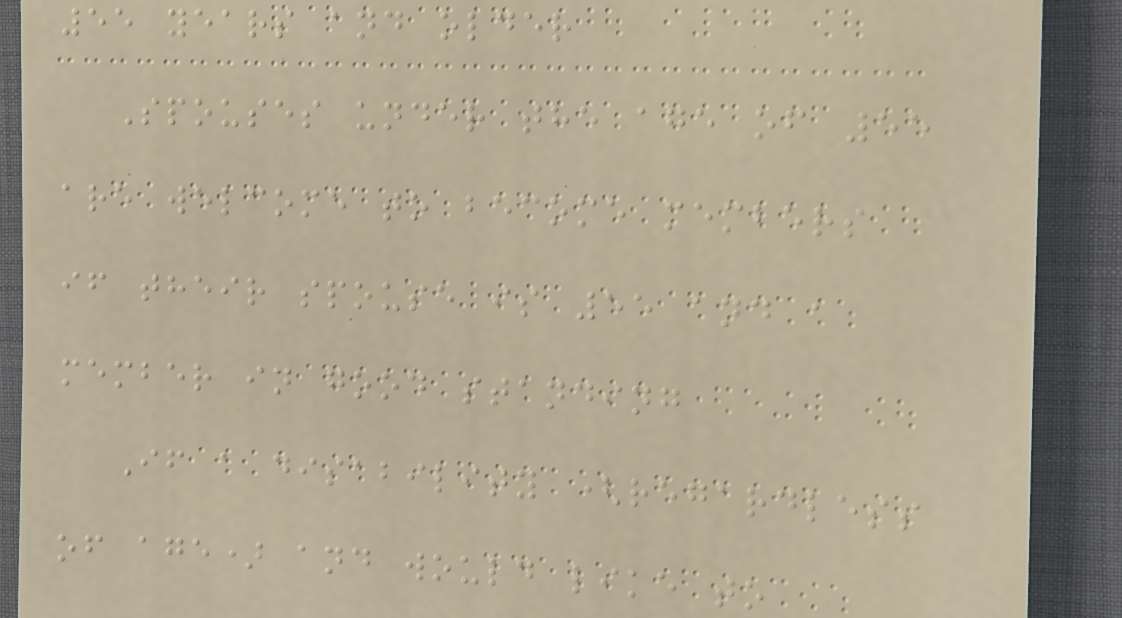55 years and older
Spouses under the age of 55
are welcome to become members
if their spouse is 55 and a
member in good standing
If a disability (regardless
of age) and would like to
